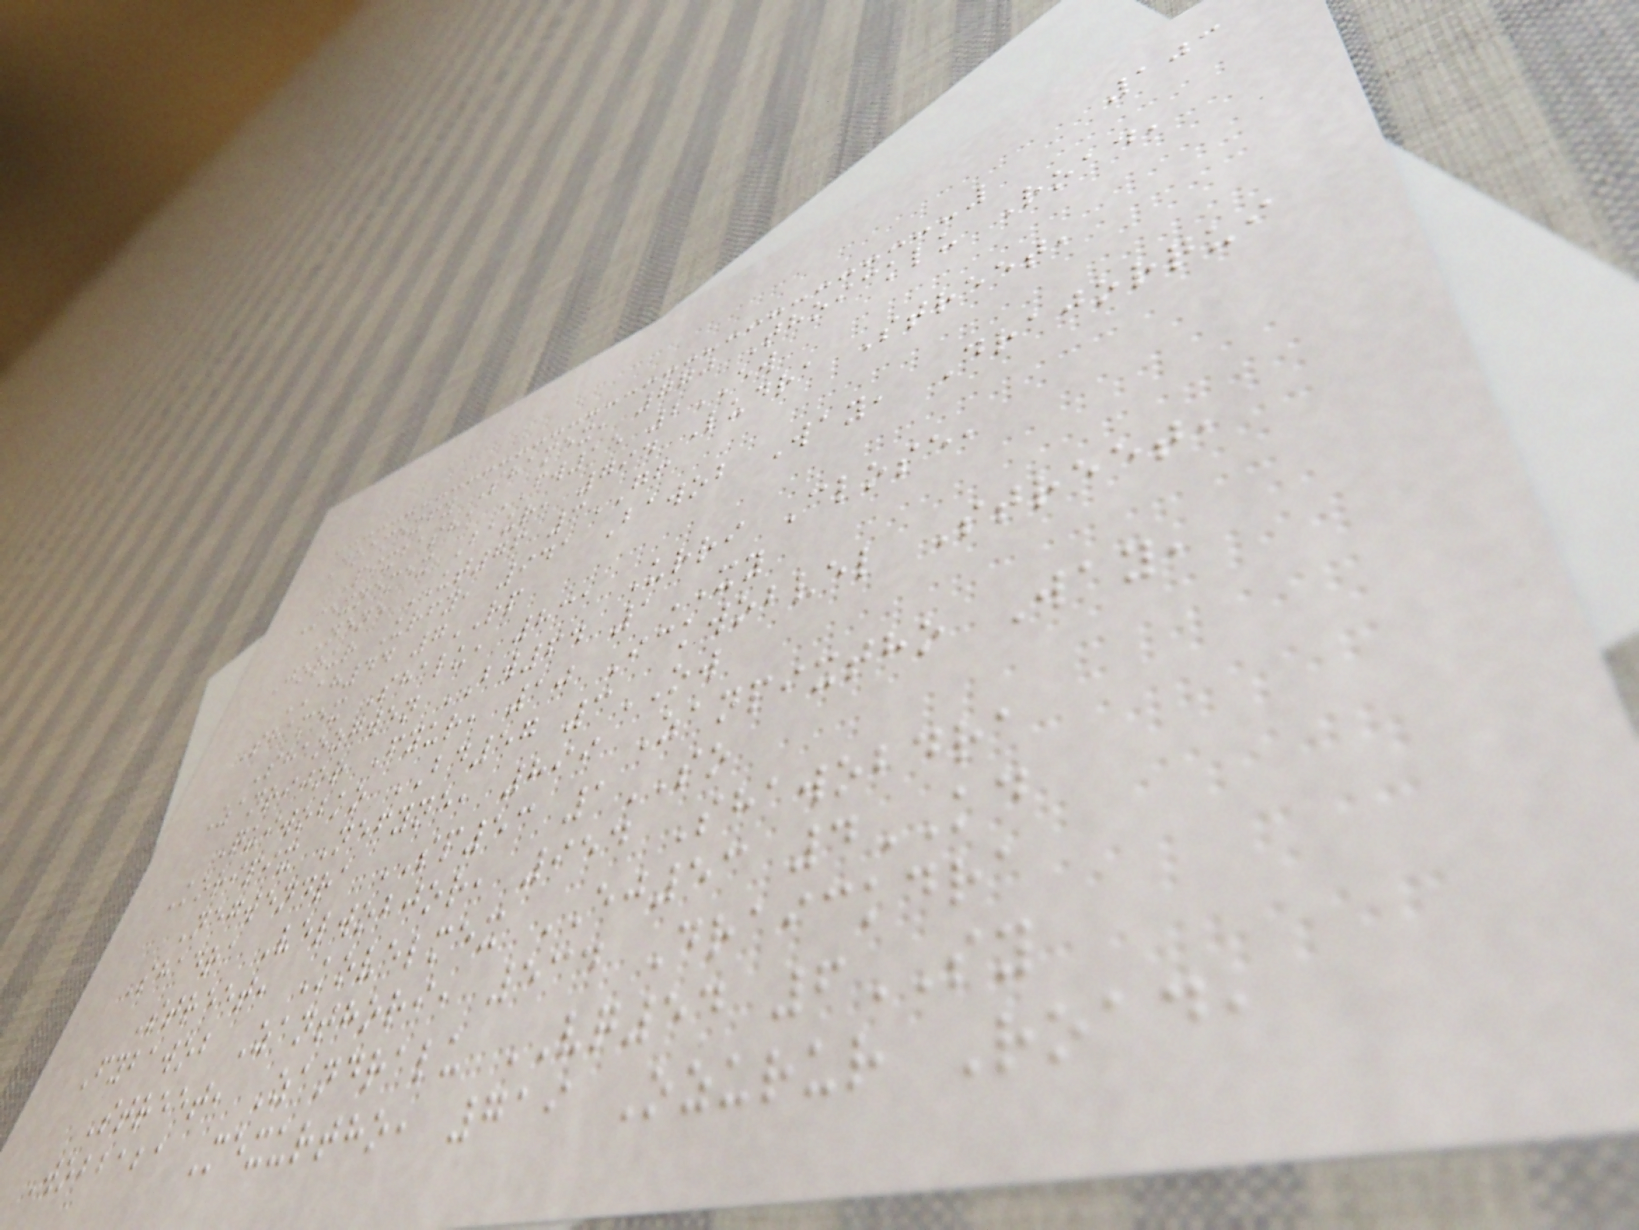103
Dramexfy Shamex, 770 Thoicklu Road,
Pixbasha FW15 2EW
Mexnemex Baur, 794 Ludra Street,
Nene UT76 3GF
Jorur Urfy, 941 Bawob Way, Drajorqui
AH44 7RP
Shamex Shalu, 831 Urri Close,
Shaozgwen BW64 1XY
Zanrijor Fyur, 10 Ickwobvel Street,
Quiwobko BD57 3OW
Koripix Nefyne, 899 Zanpixtho Way,
Negwendra SP53 1SO
Shadra Velwobjor, 954 Shawobdra
Street, Kovelmex EJ53 4KD
Fybawob Zanthori, 534 Draickdra
Street, Zandralu VQ54 6SY
Wobbaba Mexurtho, 719 Ozurur Road,
